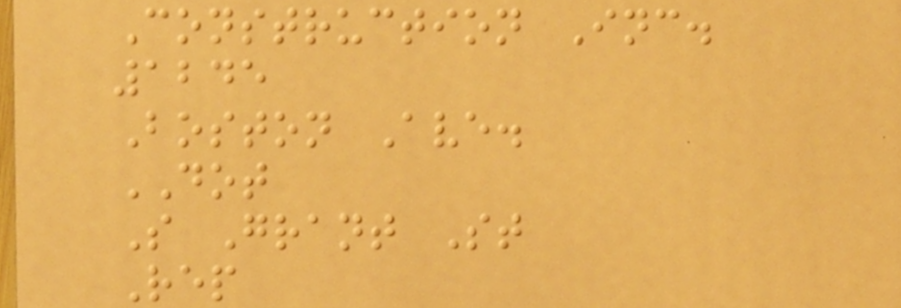Construction Inc.
1245
Boston Ave.
DOT
S Grant St
Rep
